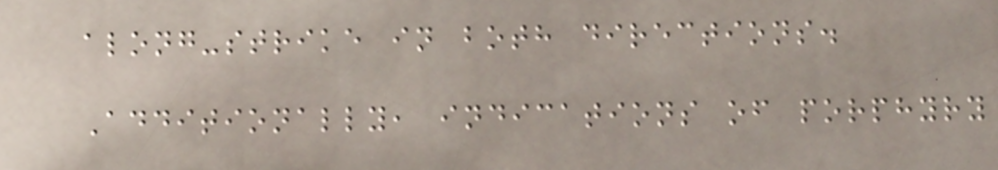along-strike in both directions.
Additionally, indications of porphyry
